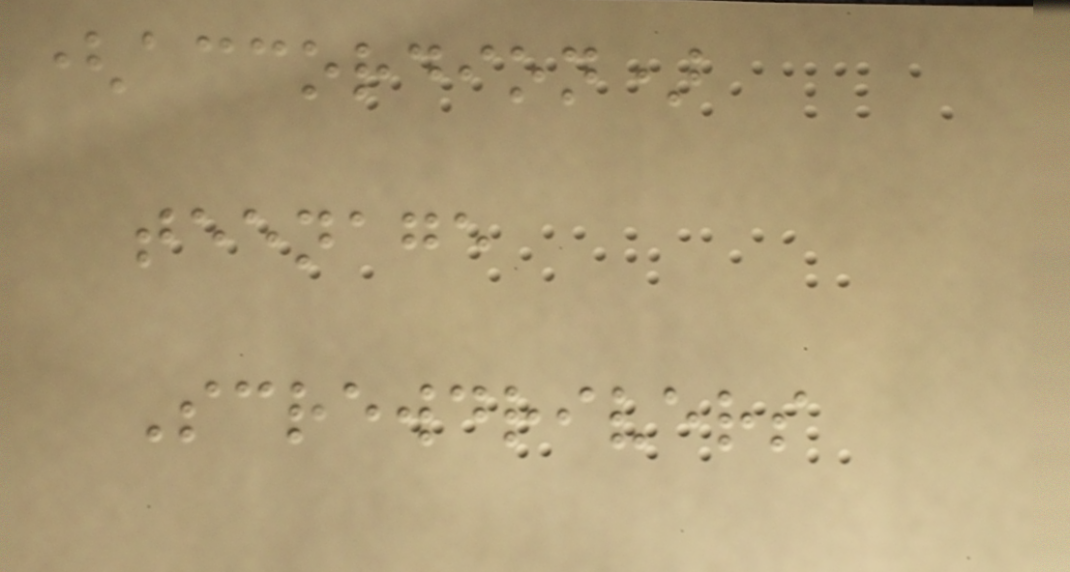(accordion)
teenage
Screwdrivers
